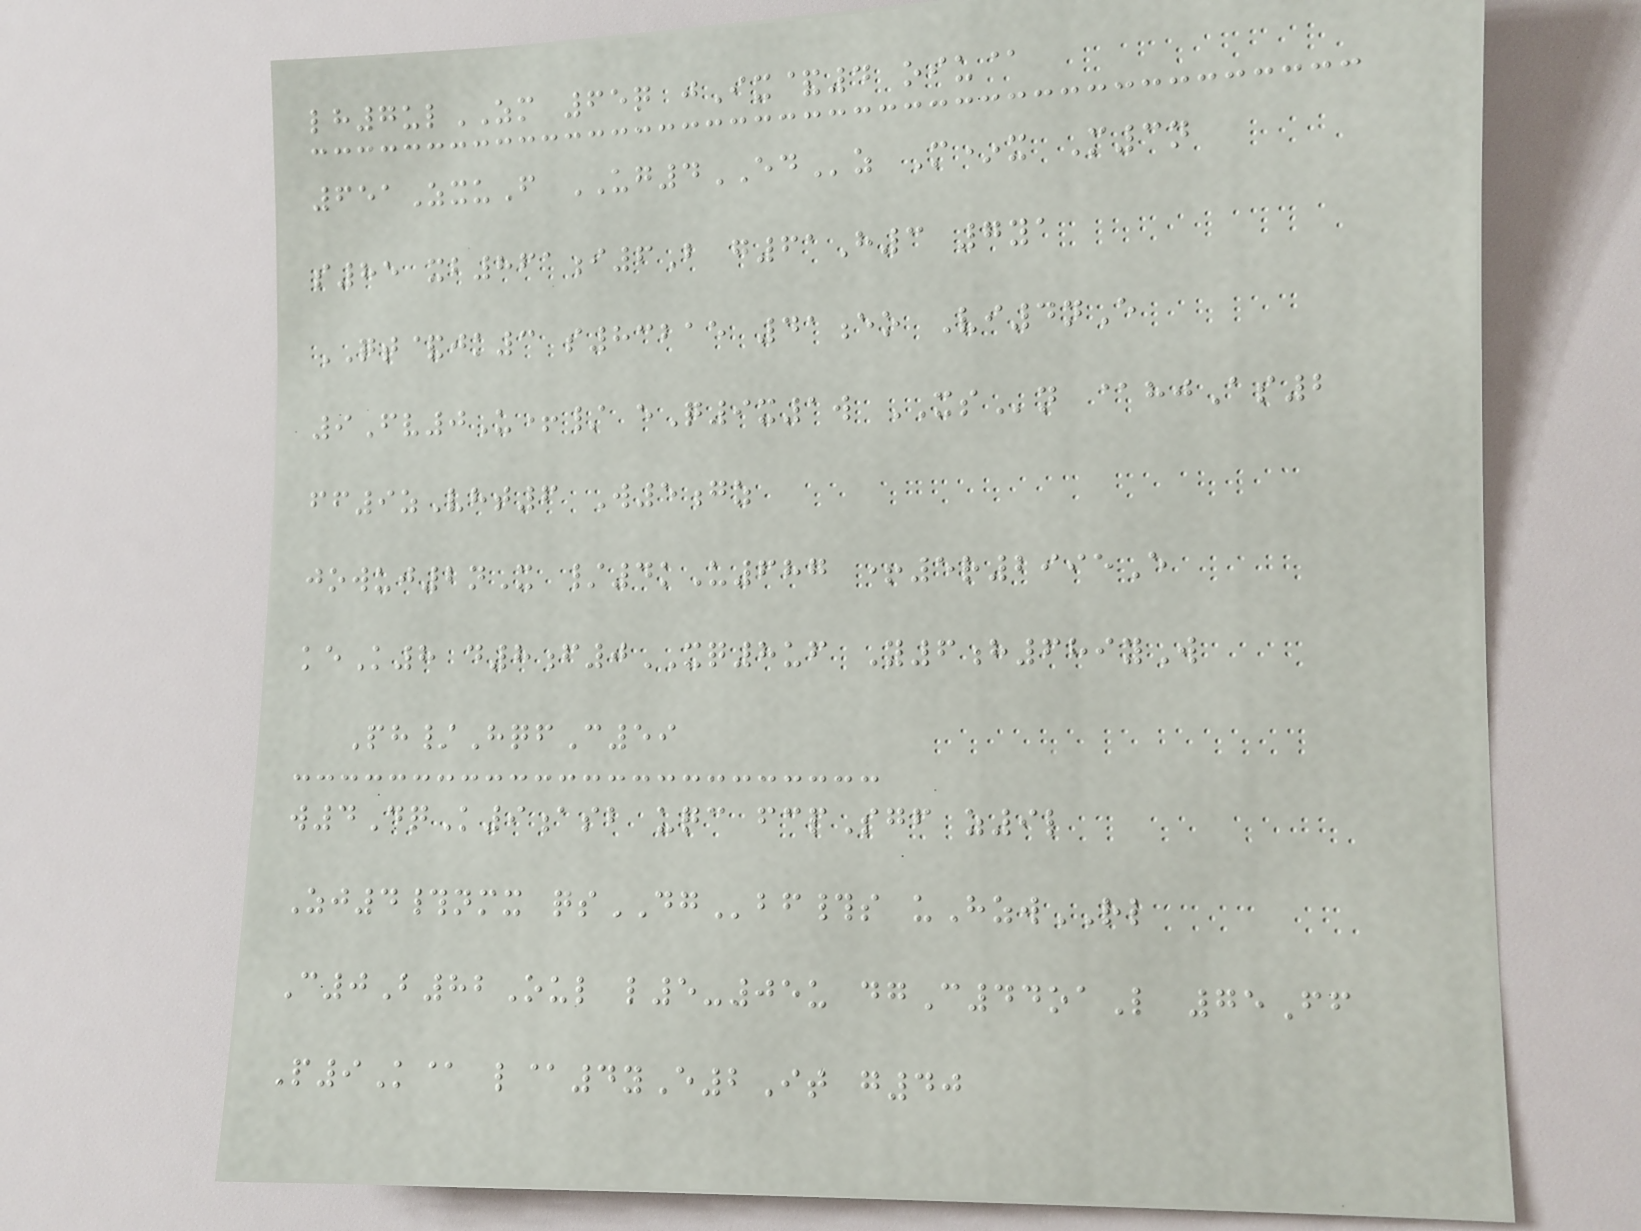lh7ulZM 65q jIx&4 oiu@
651ZxuF UG4EDz M*x M3n
s85 xb861i6B g61H3 7ya
QT&jk3 s83215 41eo Vi4nE
9Fv0U+/ eQ9x1w XSn @hjAs2
ff9zVht6 W5gz
jowuj2nX /4kU687 +5r2995E
keK8 d8f0XQ8uf Y6h689yW
Ph/HqfC59
w4DqK9asb uqc fcpSgf z9l
Zj4#nmx qsDGbf#s uHzwRL
C0B82Oul l5-05u dgC44oaL 75Ff
P9K@ l@4yE2It g40
